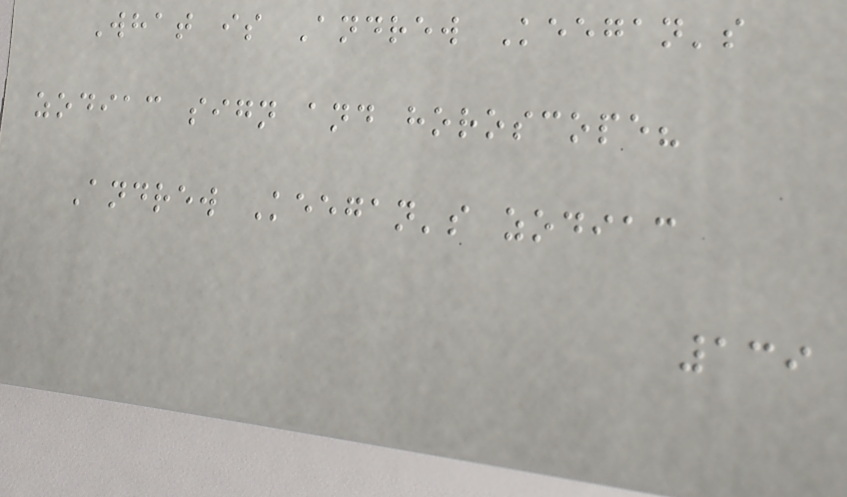What is Andrew Keegan's
zodiac sign and horoscope?
Andrew Keegan's zodiac
139
